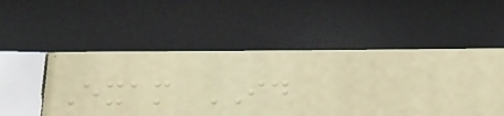Exam ID
